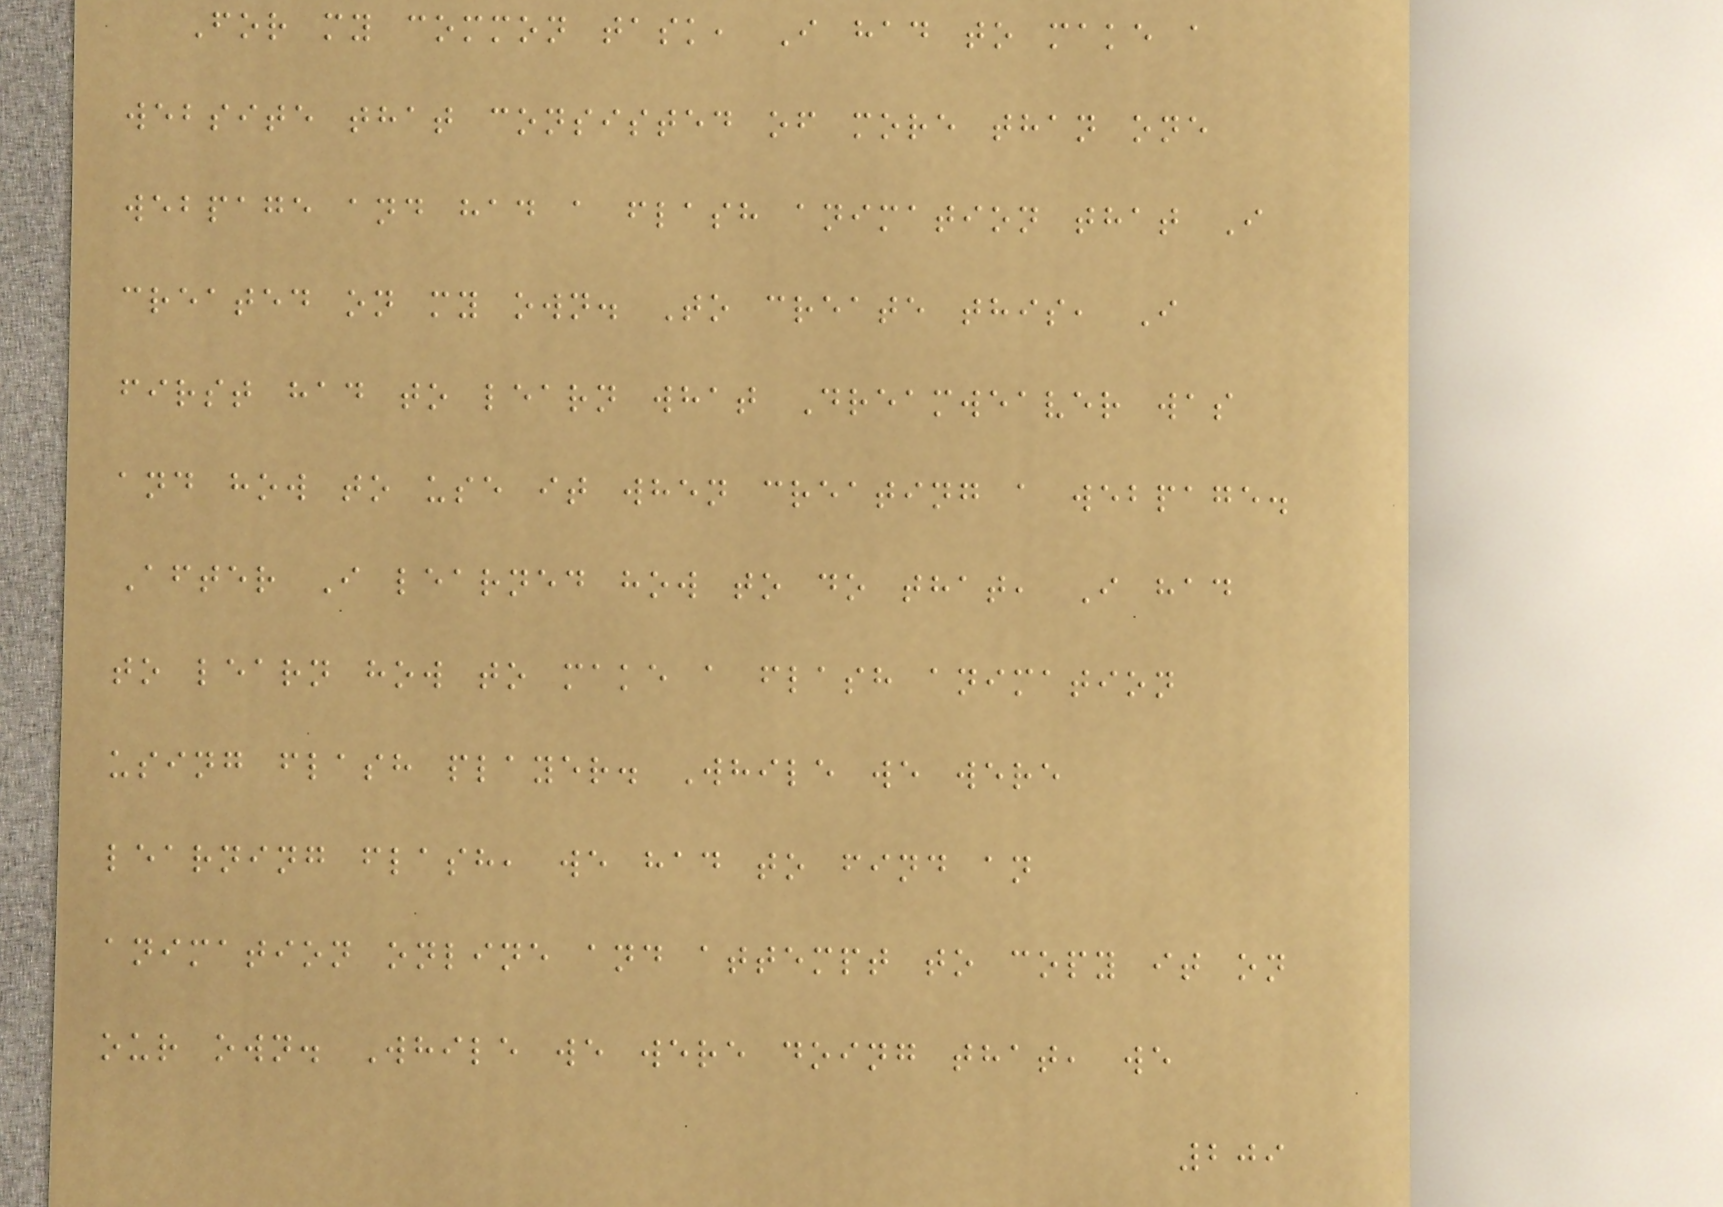For my common task, I had to make a
website that consisted of more than one
webpage and had a flash animation that I
created on my own. To create this, I
first had to learn what Dreamweaver was
and how to use it when creating a webpage.
After I learned how to do that, I had
to learn how to make a flash animation
using flash player. While we were
learning flash, we had to find an
animation online and attempt to copy it on
our own. While we were doing that, we
209
